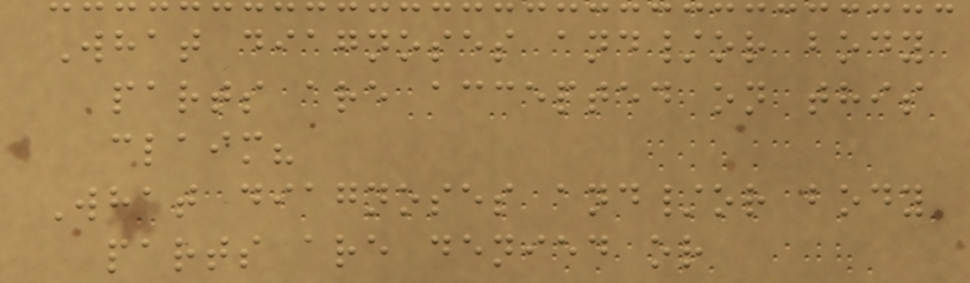What diagnoses and/or body
parts are accepted on this
claim?
What diagnoses and/or body
parts are denied or
